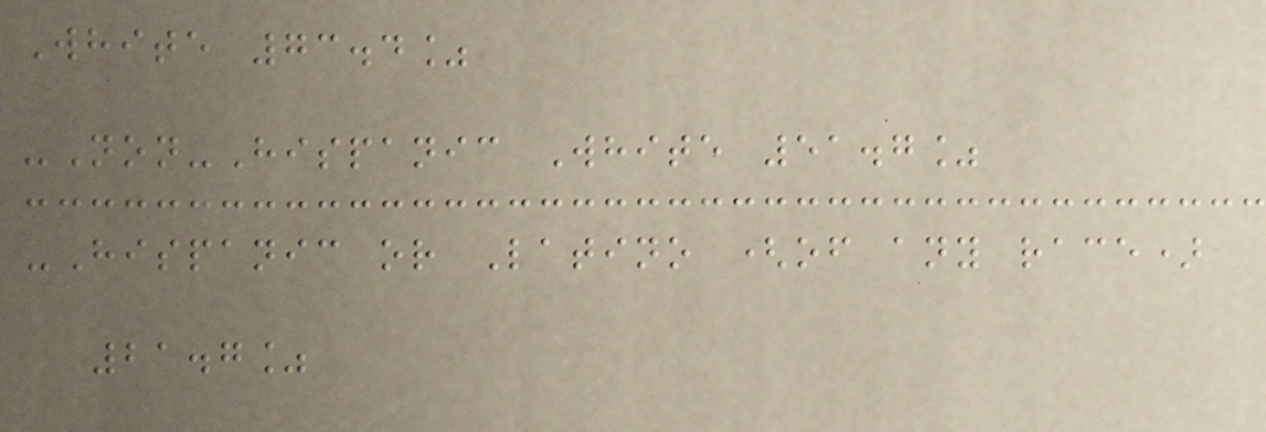White 73.4%
-Non-Hispanic White 51.7%
-Hispanic or Latino (of any race)
21.7%
